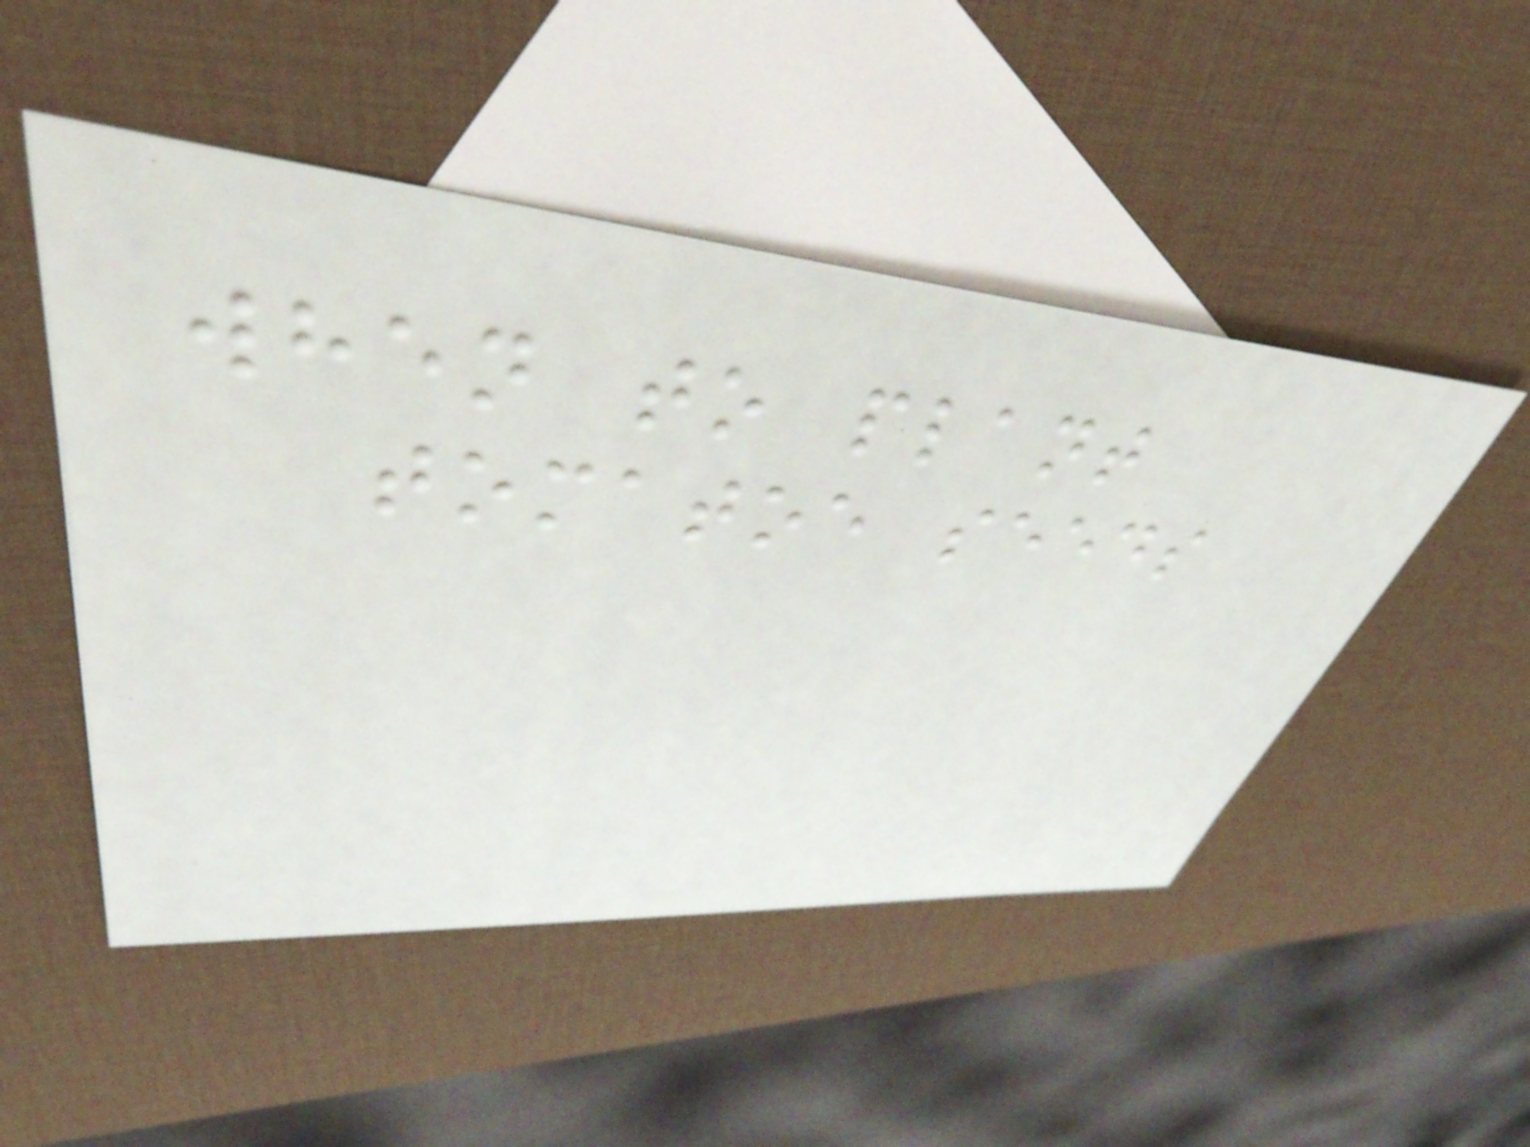when to plant
tomatoe seeds
